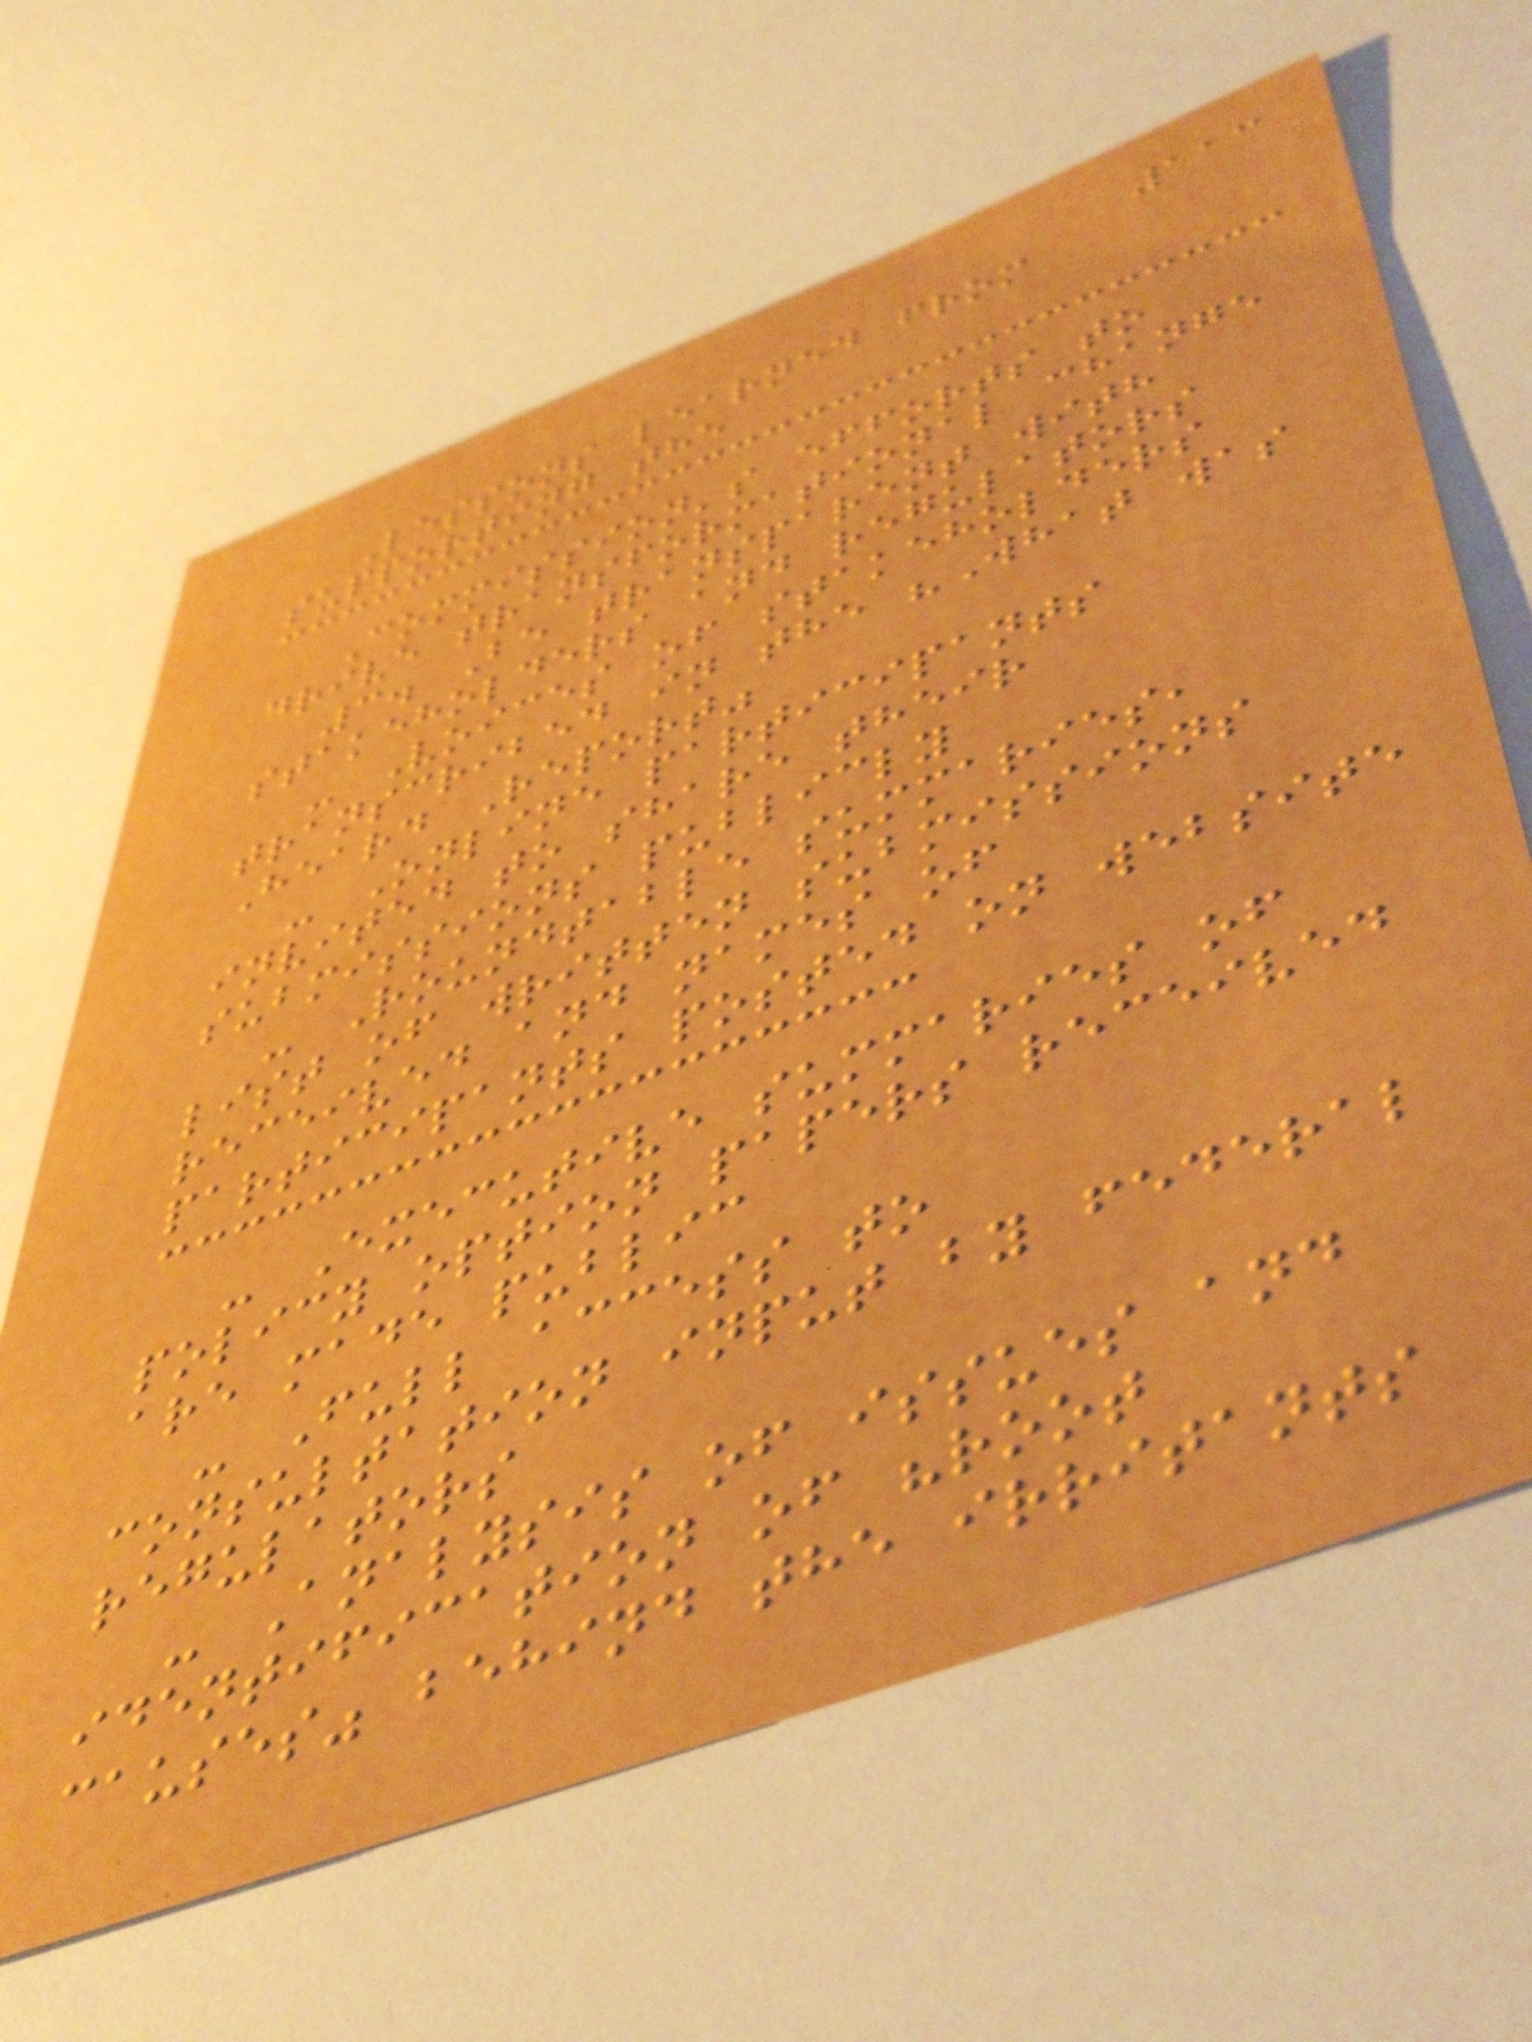113
Lessons learned from
supporting the
Commission's efforts to
drive transformational change
3. Be transparent with
stakeholders and regulators
- Voices of stakeholders
transcribed in the "What was
Heard Report"
- Online participants
invited to share their
submissions publicly
- Roundtable summaries,
list of written submissions
received and names of
participants posted on website
- Executive summaries of
policy option papers received
are made public
- Full access to
consultation input by federal
regulators
- Analysis of issues and
identification of "root
causes" behind the irritants
